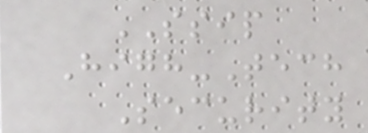SSIP
High-Tech
Security
